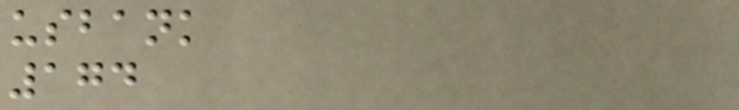usbank
174
